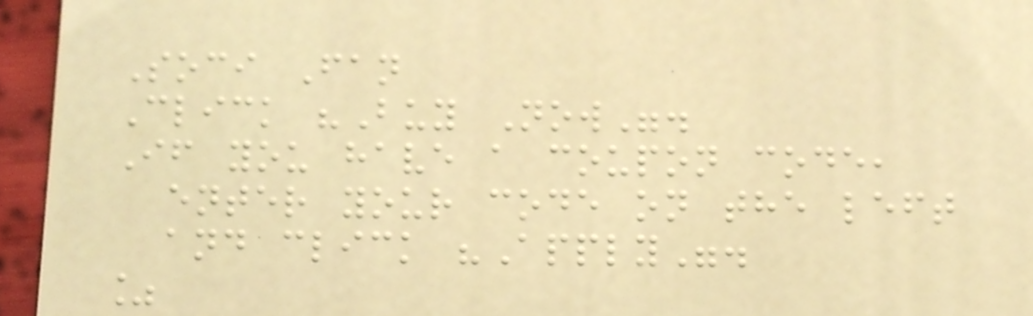Soci Fan
Click "Buy Now".
If you have a coupon code,
enter your code on the left
and click "Apply".
%
